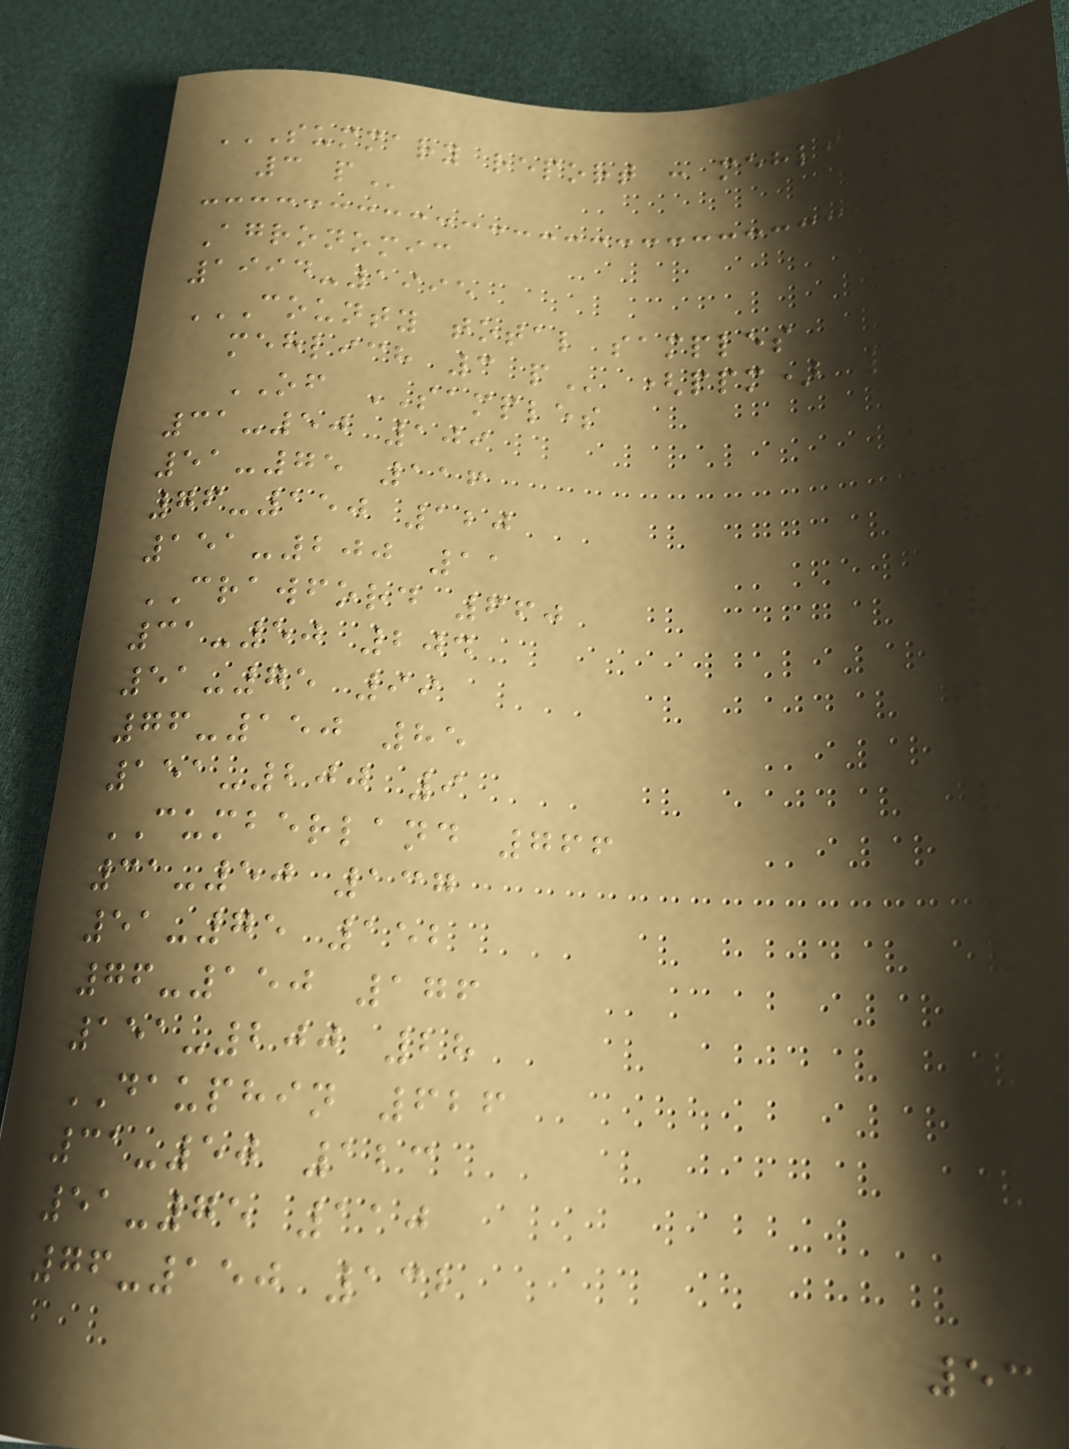SUMMARY REPORT : MEHLICH
3 P
Agronomic
1994-1995
COUNTY TOTAL SAMPLES
MEHLICH 3 P (ppm) #
OF SAMPLES
31-50 109
51-75 116
76-150 120
151-200 11
CRAWFORD 660
31-50 204
51-75 99
76-150 85
151-200 9
CUMBERLAND 766
31-50 137
51-75 152
76-150 176
151-200 28
DAUPHIN 626
31-50 123
51-75 110
76-150 132
53
